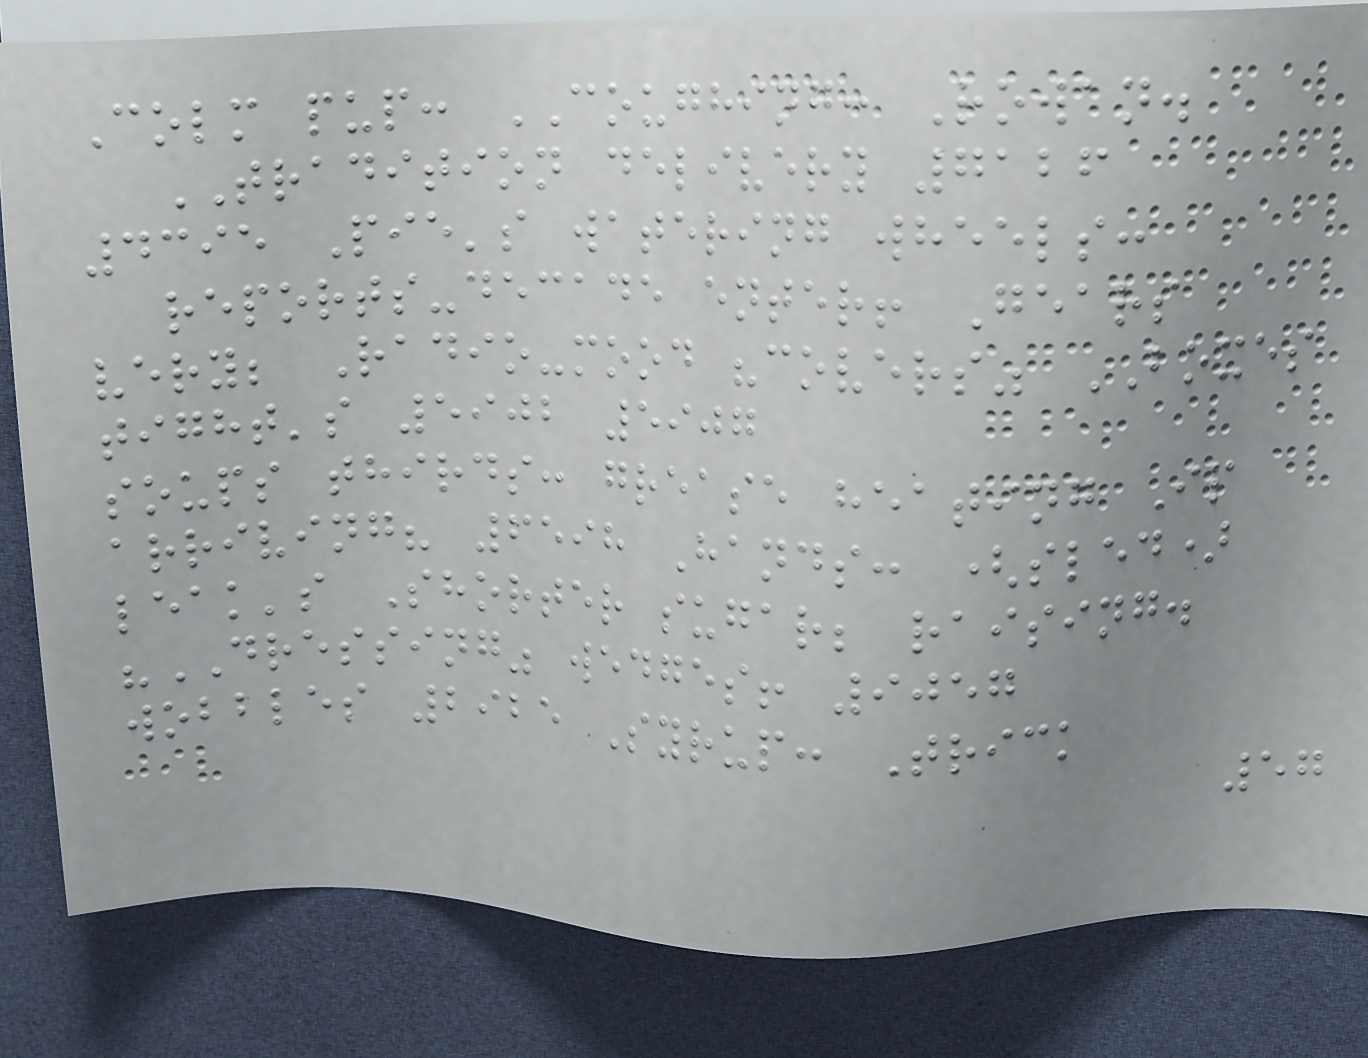Colm pup: COUGHING: Rowan.
TRADITION delivery 7126
4395 Pie's watering wheels:
reports-decade enter! Gears
very; Radio-mood "covers" BOXES
tight's 5902 5907
soups thirds: grease heating Ip
arriving? 6598 Hands: (sled)
leak's Shorter sugar; raising.
"DRESSING" wedges! 9057
wobbles 2925 Syrup: Trick
57
